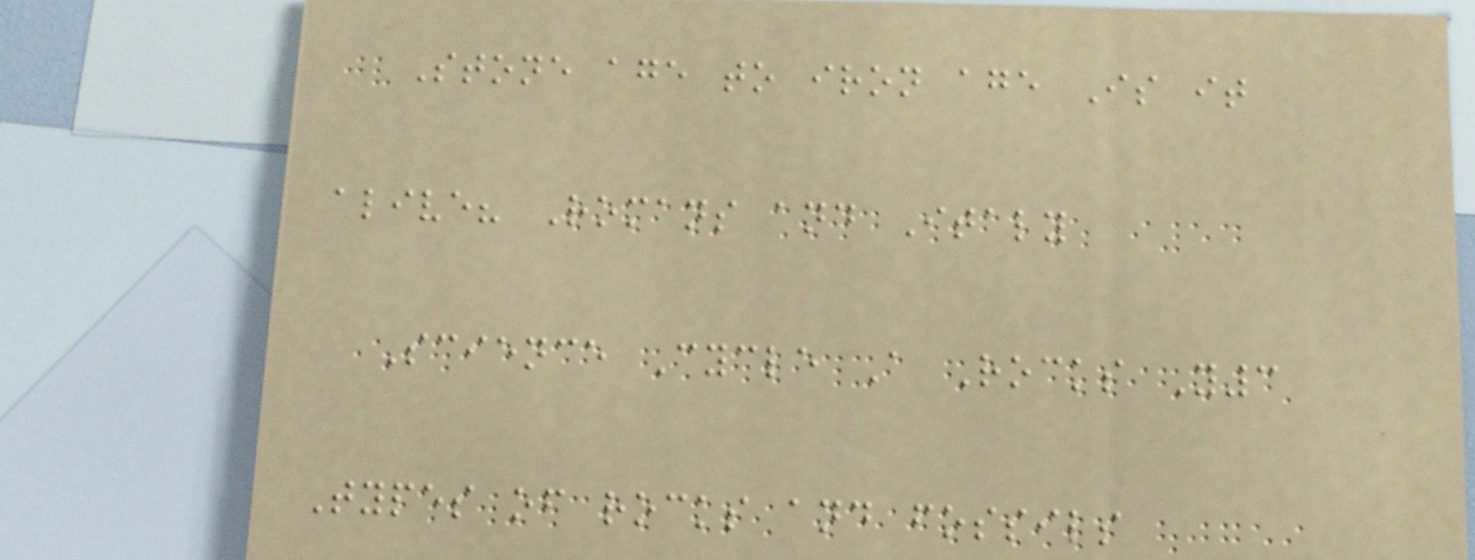Stone age to iron age Is it
alive? Romans and Italy
Science Cycle A Rocks Y3
Types of rocks and fossils
